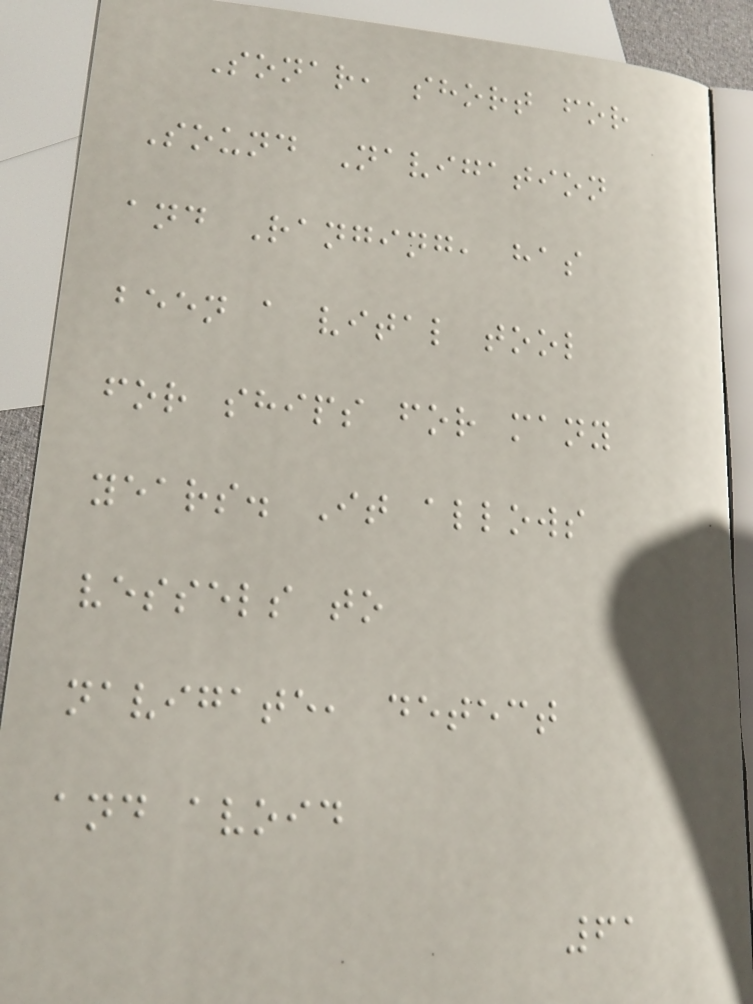Sonar, short for
Sound Navigation
and Ranging, has
been a vital tool
for ships for many
years. It allows
vessels to
navigate, detect
and avoid
61
